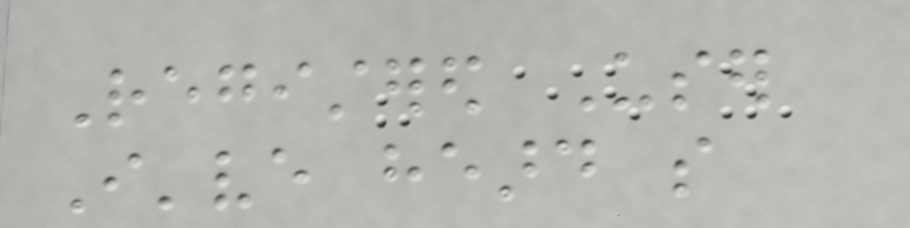Registered User
I've heard so
